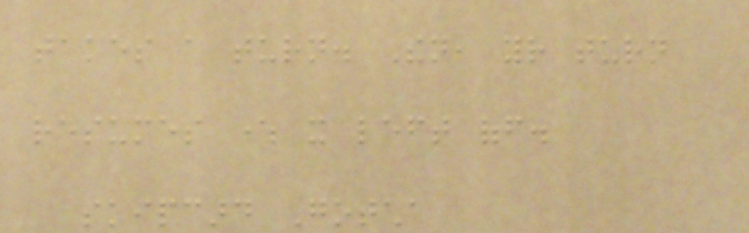takes a turn. Then, your turn
resumes where it left off.
skipcard Gotcha
